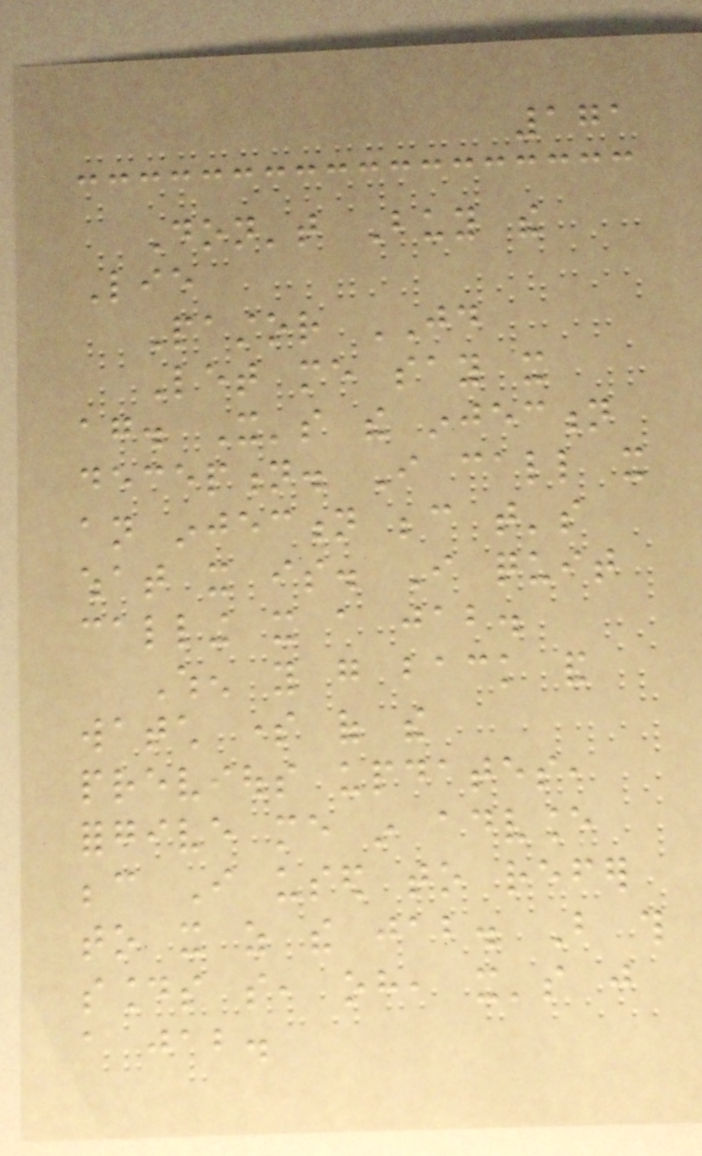171
Don't Buy the
Lie
Pastor JD
Let me say it
again. It's the injection
deception. I call it
an injection because that's
what it is. I quit
calling it a jab.
When you go back and
watch some of the
previous updates,
forgive me in advance
because I used to refer
to it as the jab. But this
sounds so, oh, it's just
a jab.
